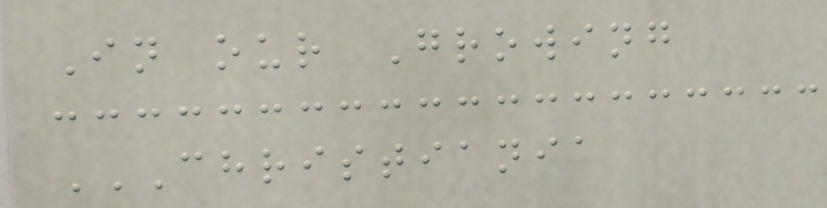In our Growing
CHRISTIANIA
